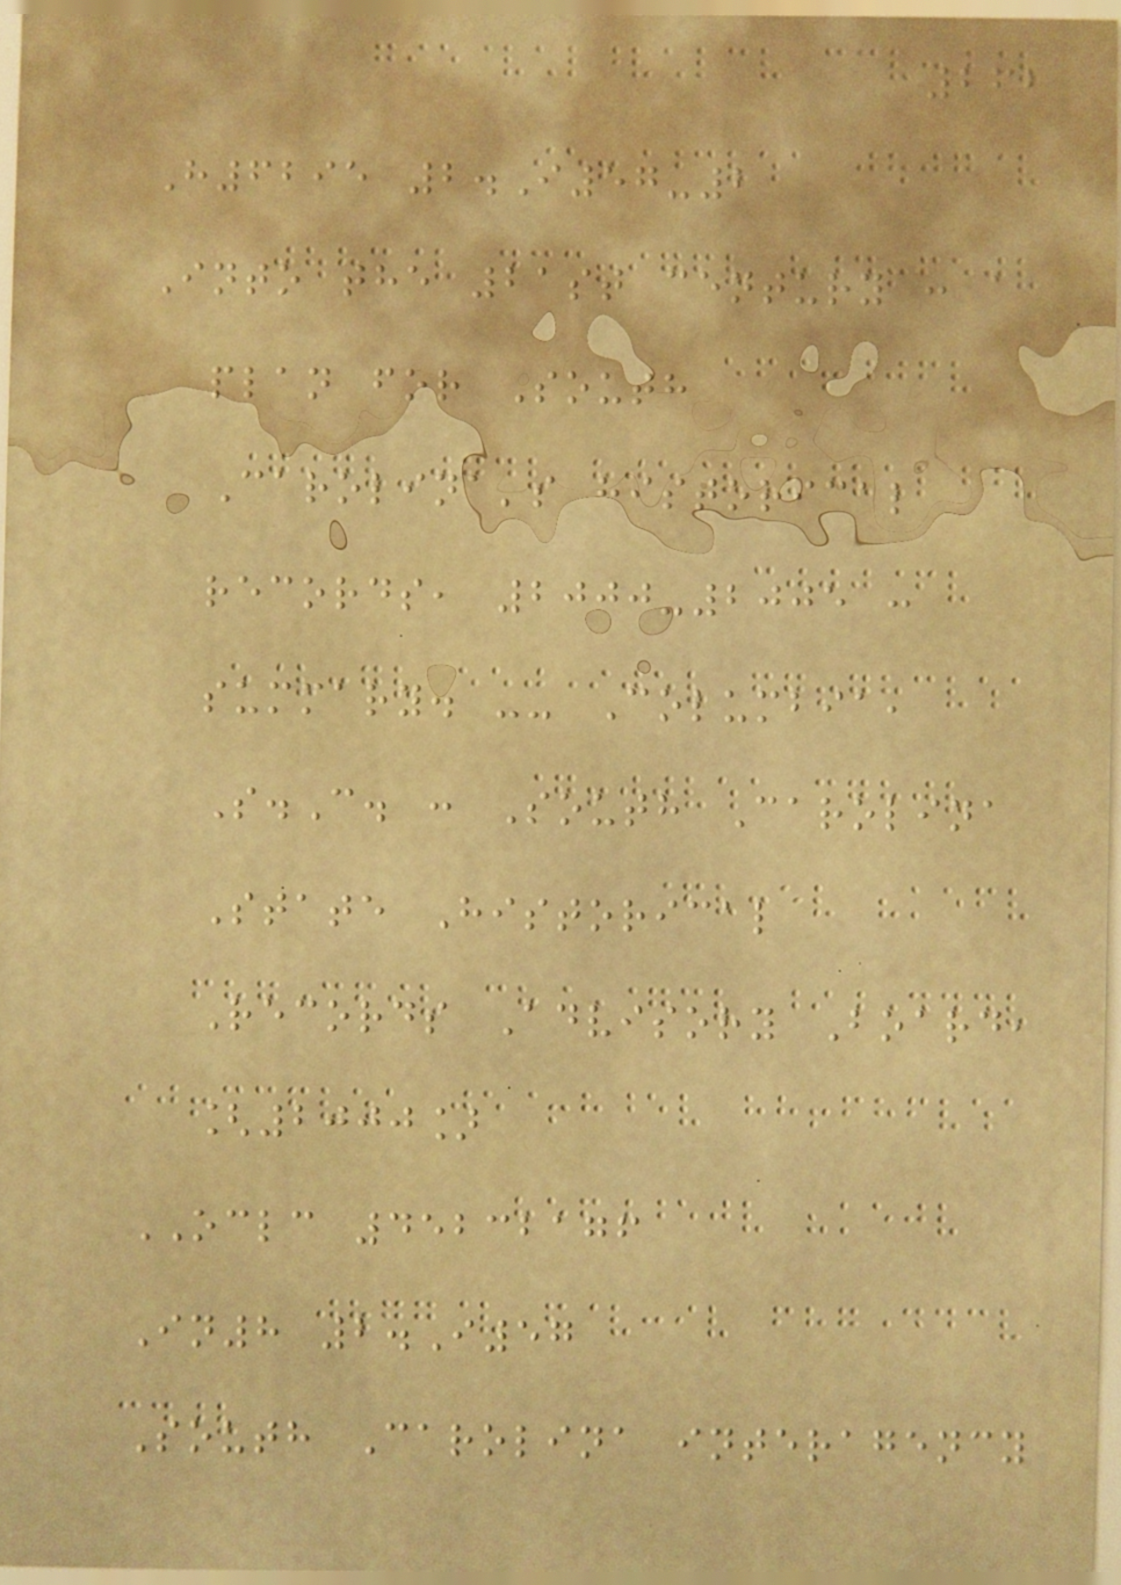262
H6295 2.I57-2
Into the 21st century : a
plan for South
Carolina's historical
records, 2000-2005 :
summary. -- Columbia,
S.C. : South Carolina
State Historical
Records Advisory Board,
[2000]
OCLC 45232176
In8 2.I57
South Carolina interagency
